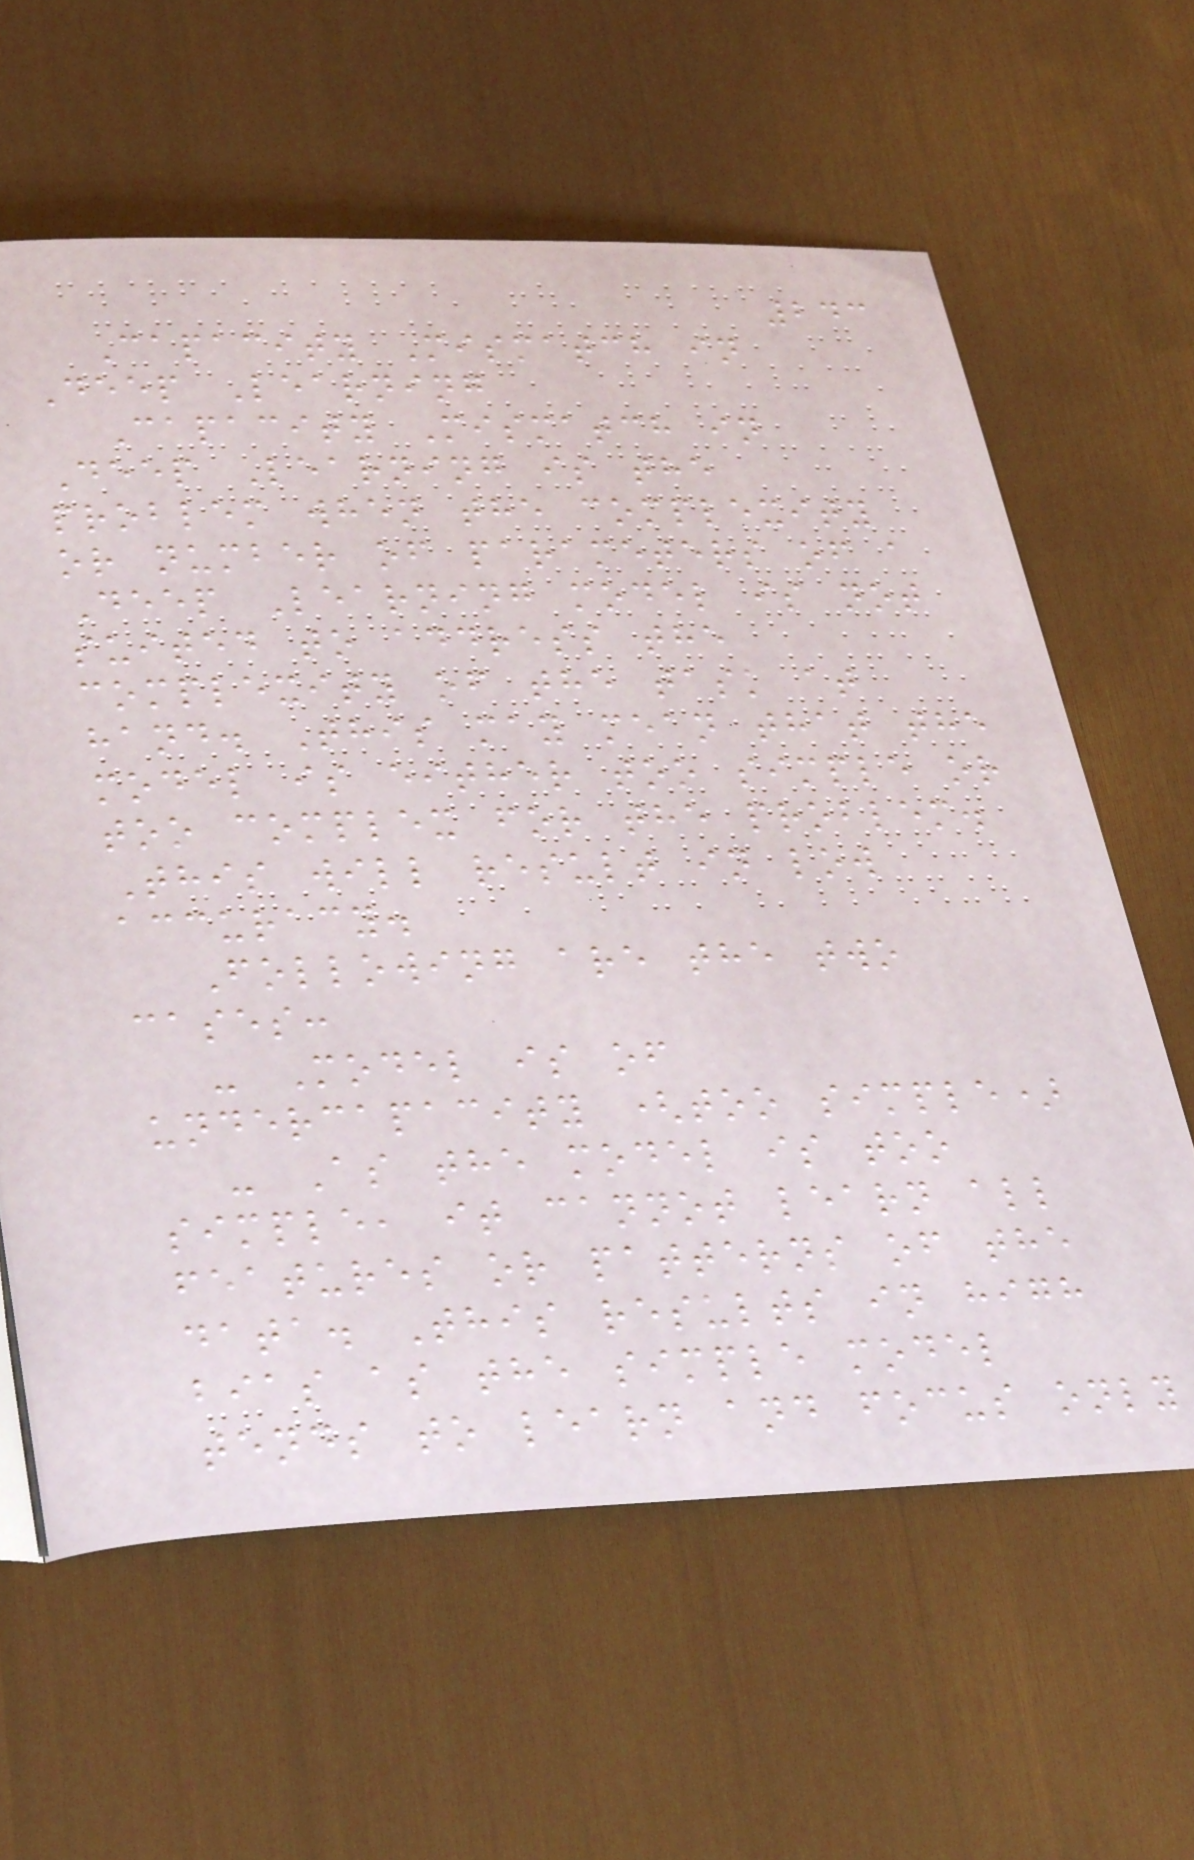243
Capacity Mismatch in
Deep Learning
Capacity Mismatch in
Deep Learning is the
problem when the complexity
or number of parameters of a
Deep Learning model is not
suited to address the
complexity of the task at
hand. This may mean that the
model is either too simple or
too complex for the problem.
This will result in low
accuracy.
Following are the two
cases:
- Model is of
undercapacity (too simple)
- As the model is too
simple, it cannot learn all
features or patterns of the
data. This results in high
bias as the simple model
tends to learn and focus only
